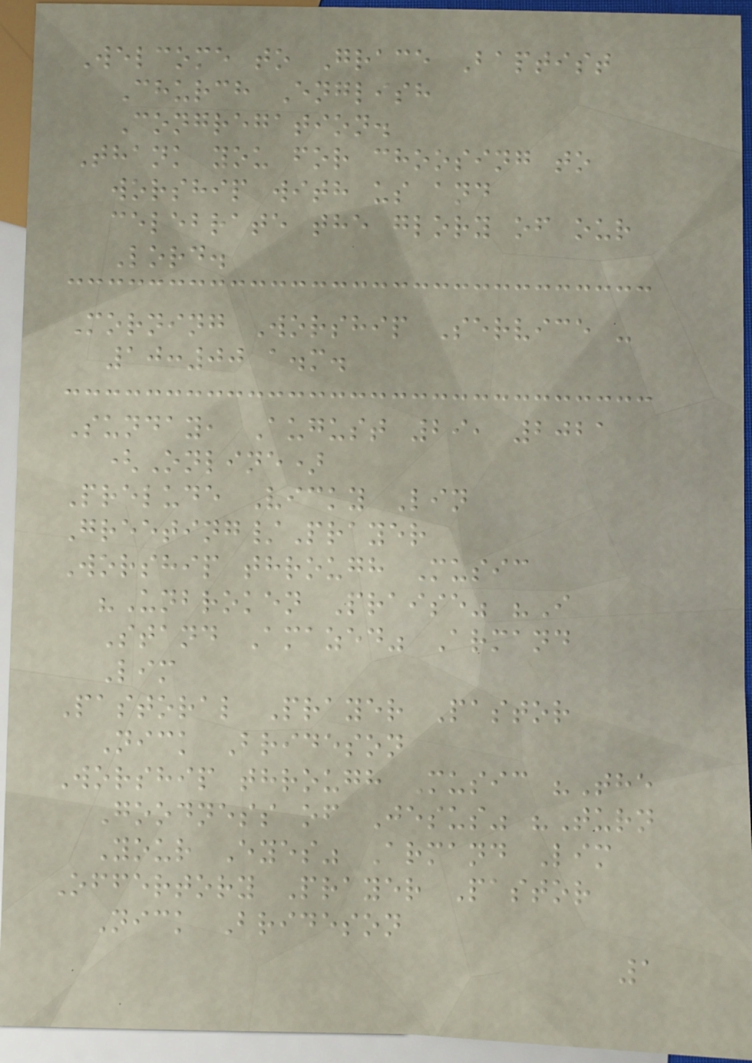Welcome to Grace Baptist
Church English
Congregation.
Thank you for choosing to
worship with us and
celebrate the glory of our
Lord.
Morning Worship Service -
10:00 a.m.
Sunday, August 29, 2021
(Online)
Prelude Vicky Lin
Greeting/Prayer
Worship through Music
"Unbroken Praise" "I
Stand Amazed" Armand
Lim
Pastoral Prayer Pastor
Nick Brideson
Worship through Music "The
Goodness of Jesus" "Turn
Your Eyes" Armand Lim
Offertory Prayer Pastor
Nick Brideson
1
